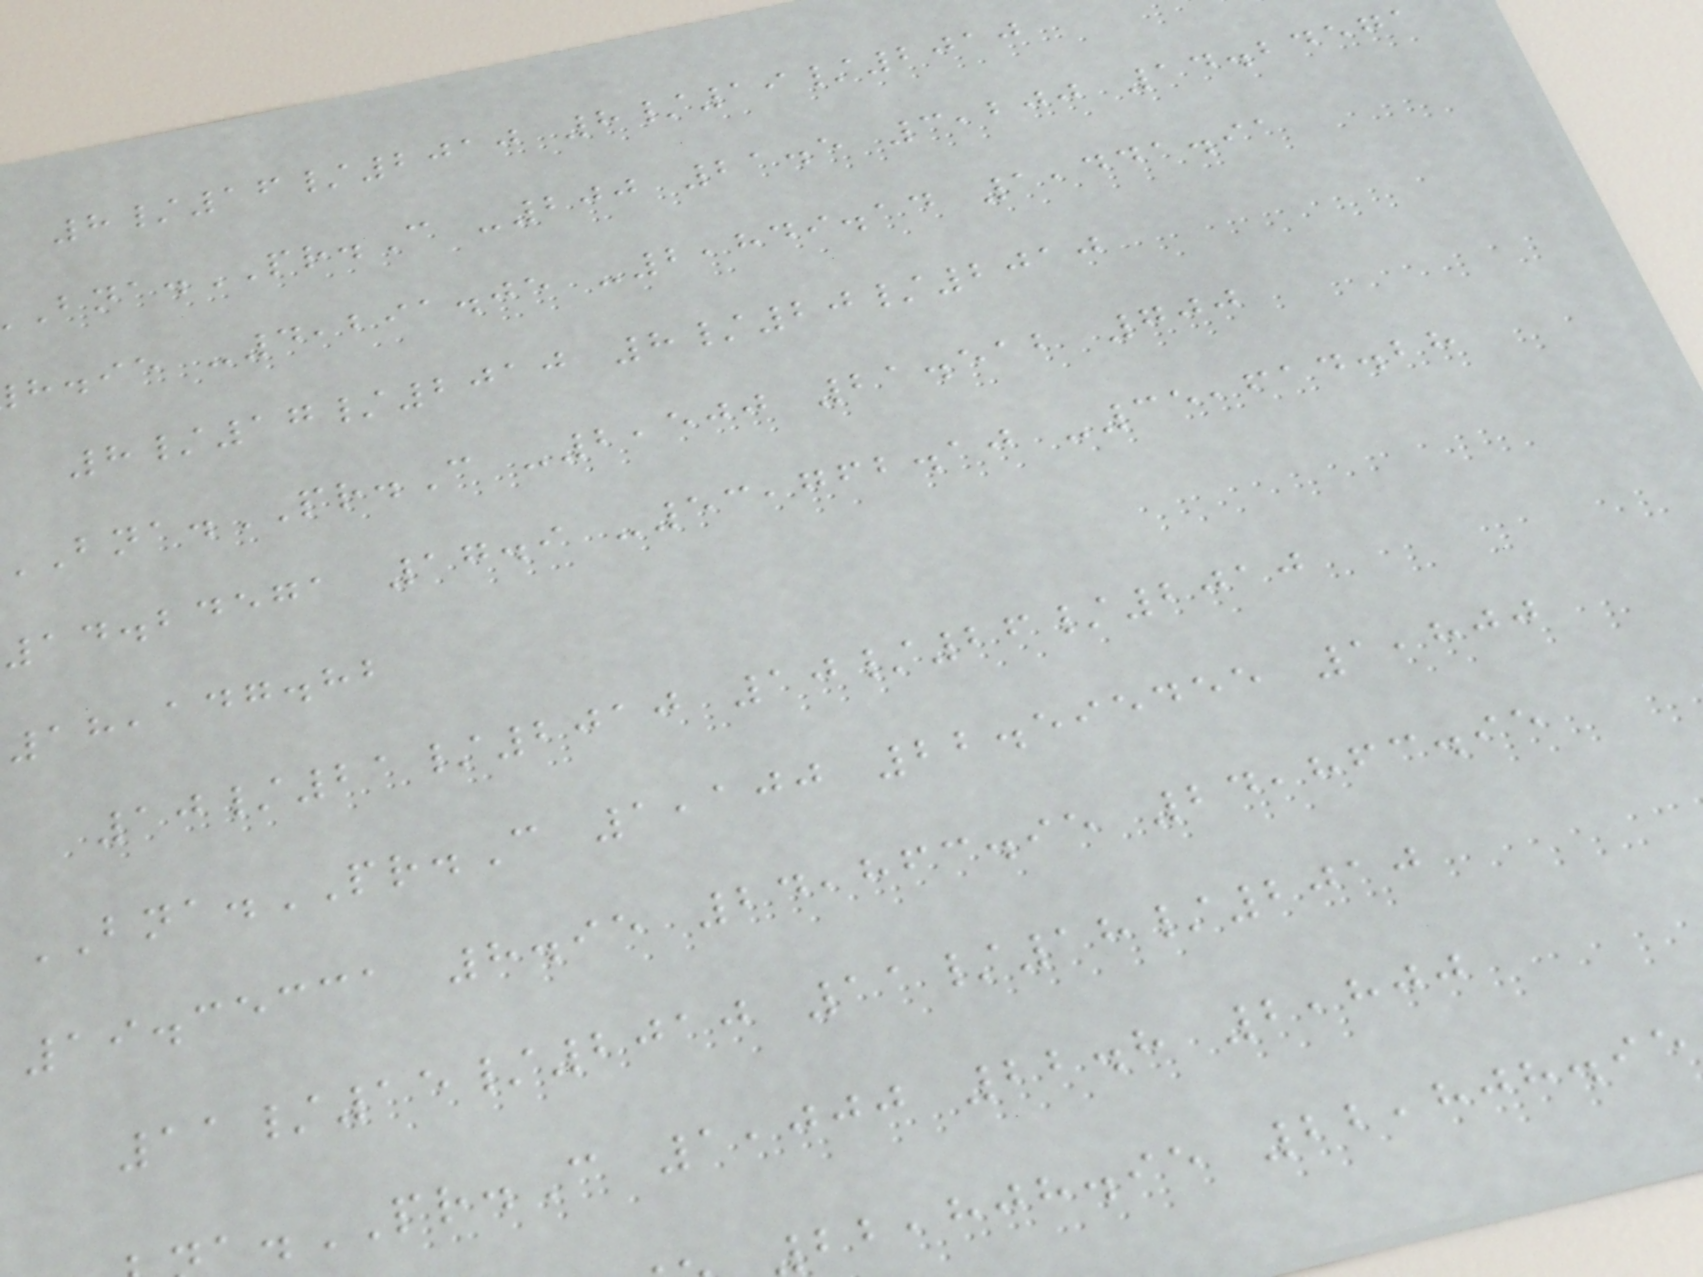8/16/2010 8/19/2010
.PR.C -200 21.5 3,200 14.24571
h.ie -4,291.05 -2,849.14 1,441.91
8/17/2010 8/20/2010
.PR.C -2,500 21.512 700
14.24571 17.9 -53,762.10 -35,614.28
18,147.82
10/21/2010 10/26/2010
BNA.PR.C 1,100 22.595455 1,800
19.35331 8.95 24,863.95 24,863.95
11/15/2010 11/18/2010
.PR.C 1,000 22.8 2,800
,hjh.ie 22,808.95
